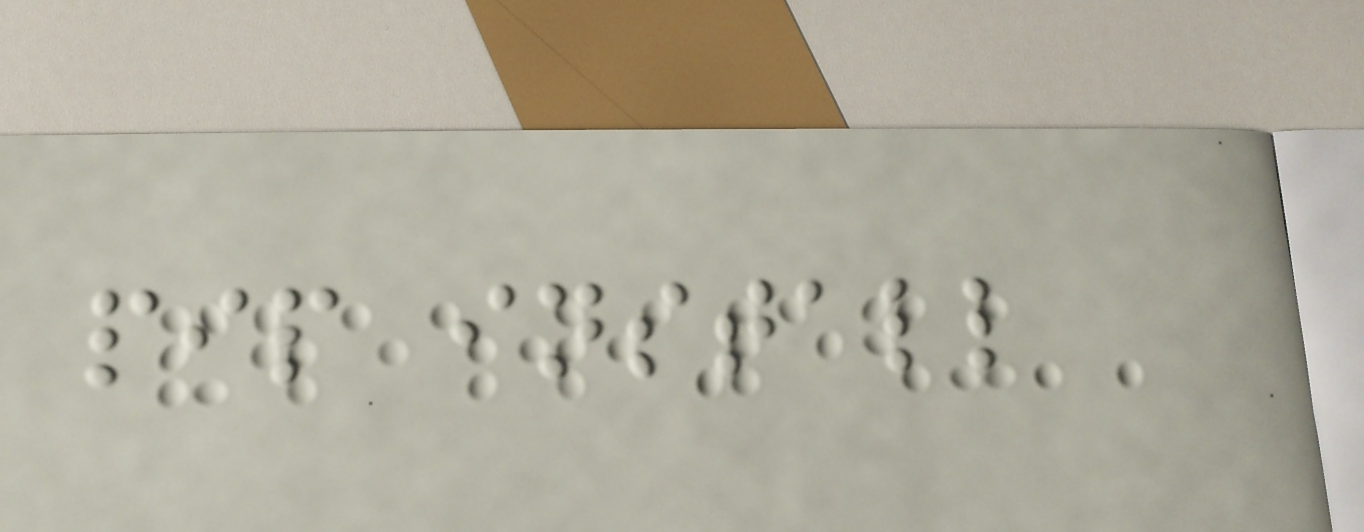pip install
